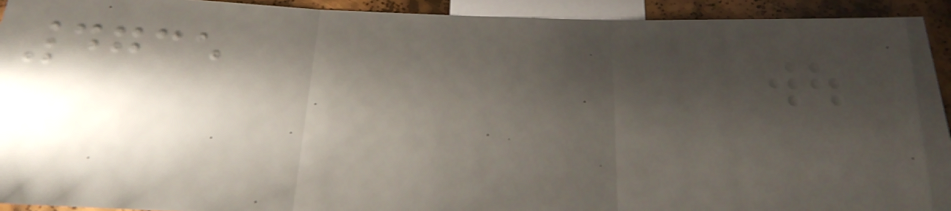4735
